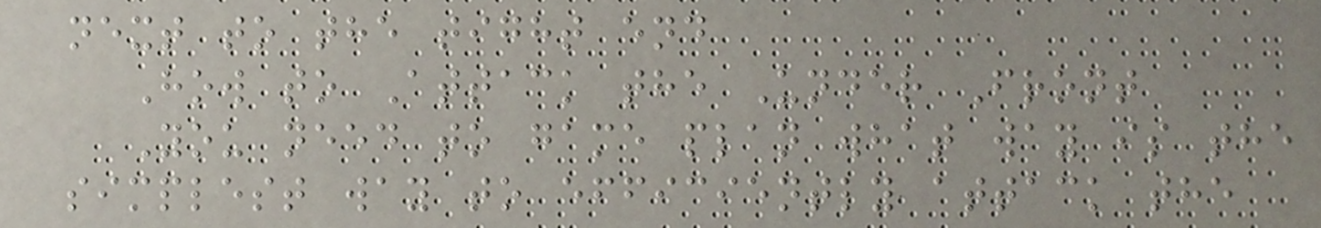next to the tight end
How to Attack the Under Front
You need to game plan what way is the
simplest way to efficiently attack the
